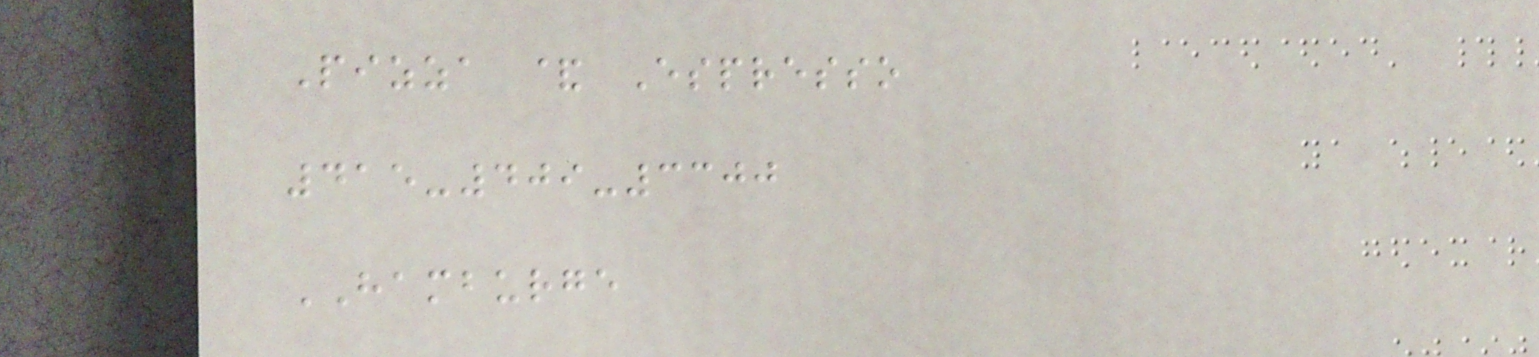Pizza & Espresso
415-409-3300
HAMBURGE
